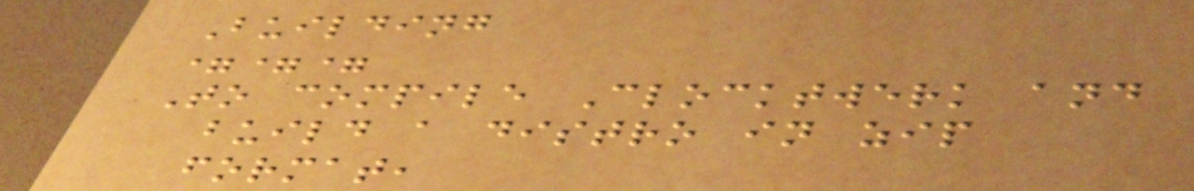Building
===
To compile Clocktwerk and
build a distro in zip
format,
